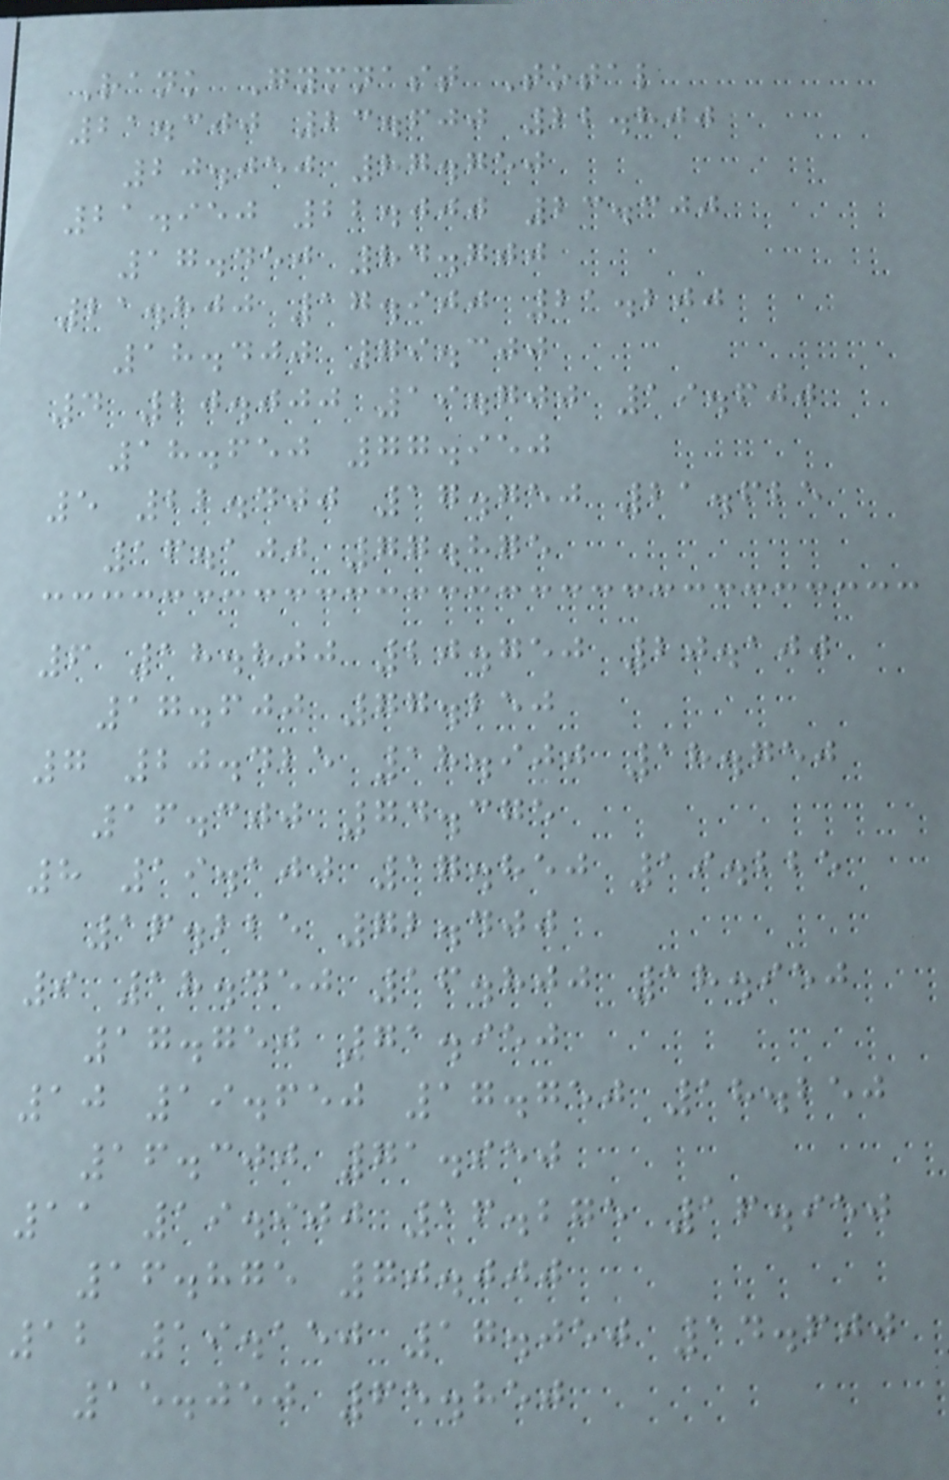Rank Gymnast Total
21.300 23.600 22.800
20.050 87.750
21.950 22.000 23.300
17.450 84.700
21.800 17.900 21.200
18.400 79.300
4 20.000 19.700 19.600
18.650 77.950
5 22.400 17.750 21.625
16.100 77.875
6 18.800 20.750 20.100
17.600 77.250
7 20.425 18.900 18.750
16.300 74.375
8 19.100 17.850 19.225
16.225 72.400
9 18.450 16.800 18.950
17.750 71.950
10 19.650 17.750 18.250
16.300 71.950
11 19.900 16.275 16.950
16.875 70.000
12 19.150 17.050 14.600
15.050 65.850
